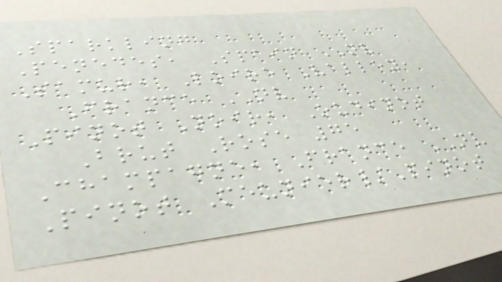Sparkling
Penedes, Spain NV
Samur, Loire Valley,
France NV
Pinot Noir, Oudinot
Brut Rose 75
Champagne, France NV
Pinot Meunier/Pinot
